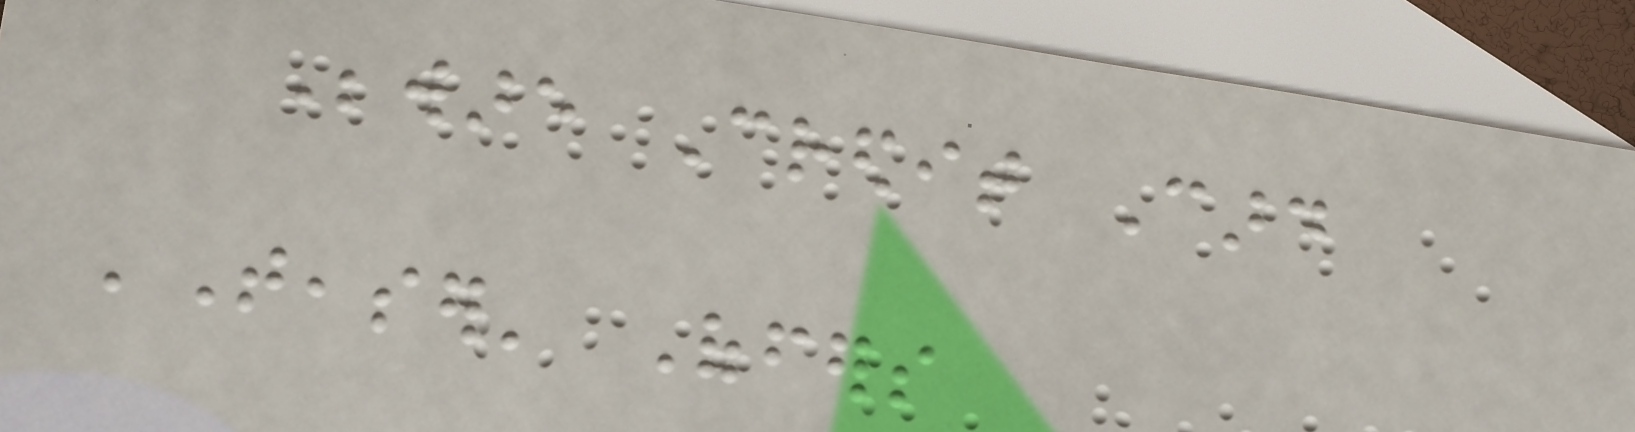Beware Credit Card
'Teaser' Offers
